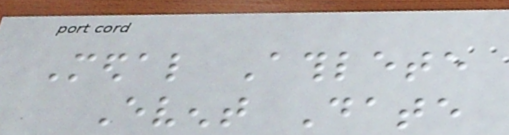Medal Athlete
Event Date
